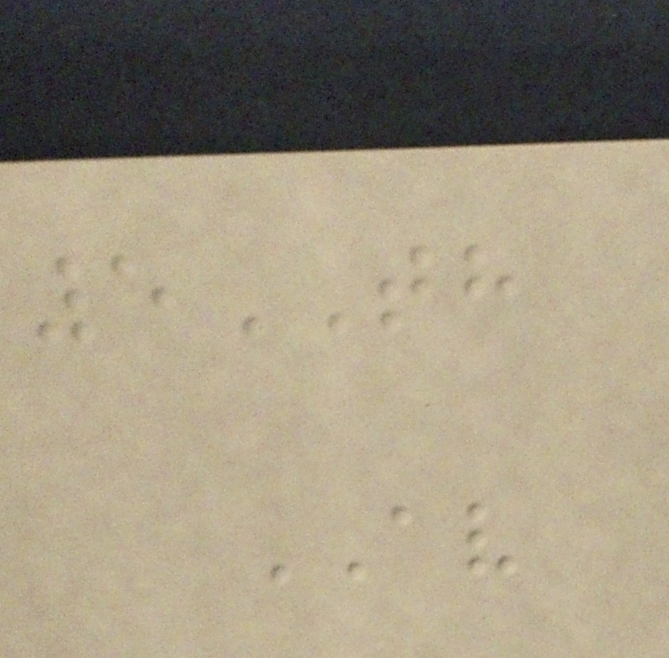5TH
AV
